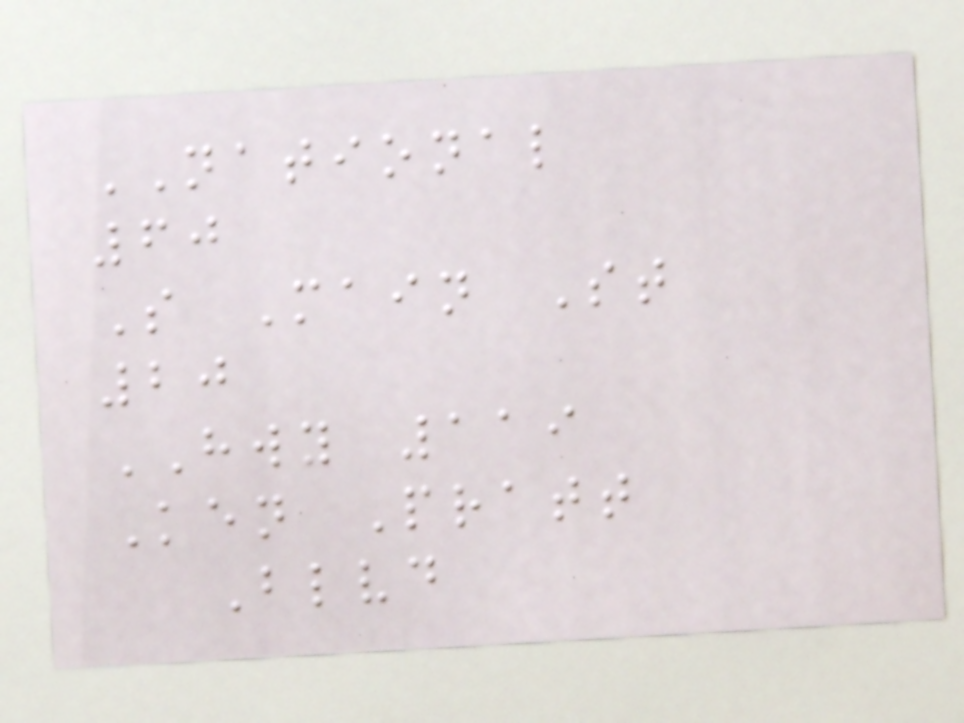NATIONAL
60
S Main St
20
HWY 119
Ken Pratt
Blvd
